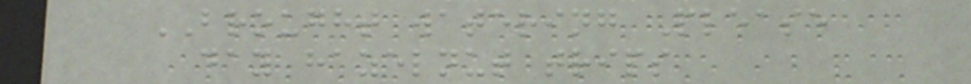BROUGHT watering Please
day hazelnut trips
